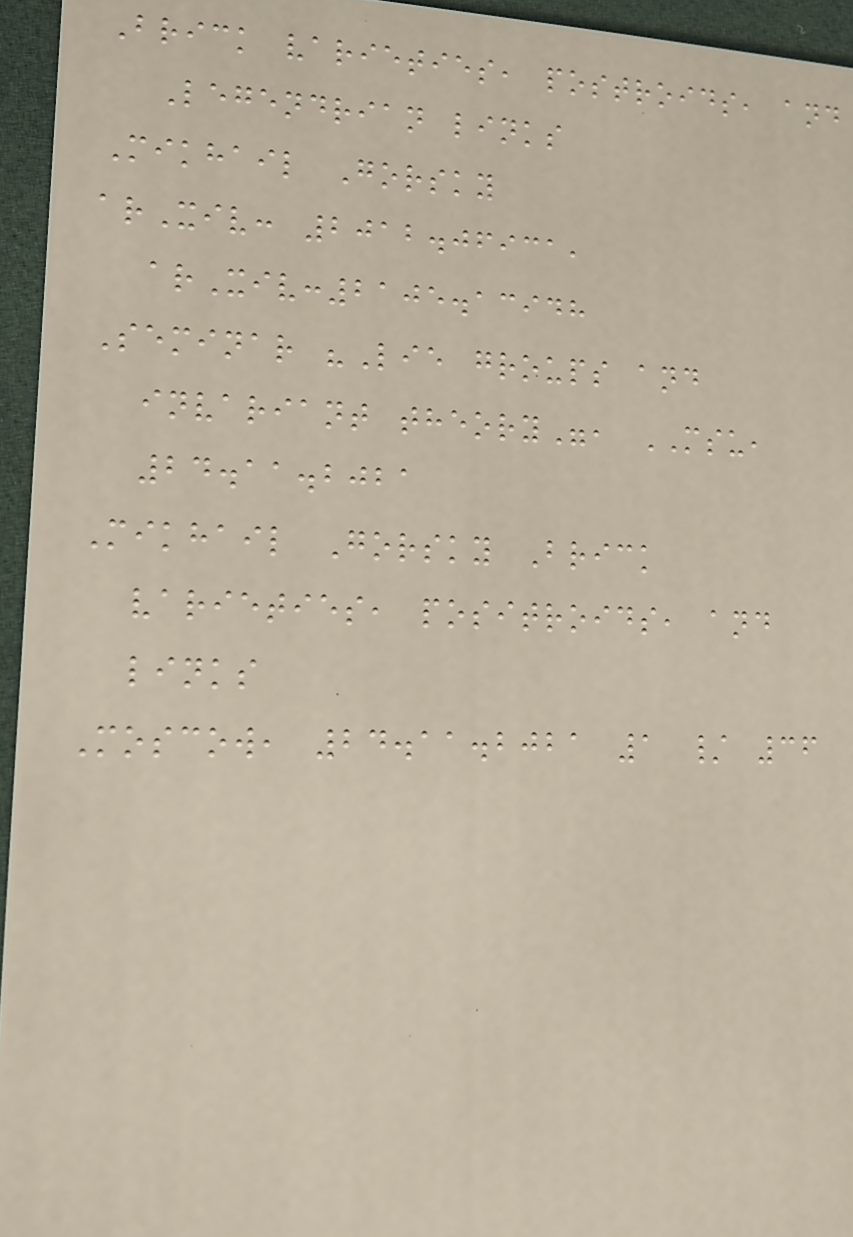Brick varieties, postroids, and
Legendrian links
Mikhail Gorsky
arXiv: 2012.06931,
arXiv:2105.13948
Seminar "Lie groups and
invariant theory", MSU,
24.11.2021
Mikhail Gorsky Brick
varieties, positroids, and
links
Moscow, 24.11.2021 1 / 36
